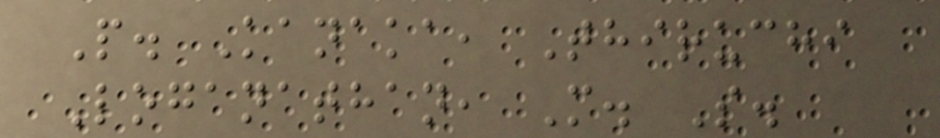P. Kanaka, Thiruchi
Loganathan, M. S.
